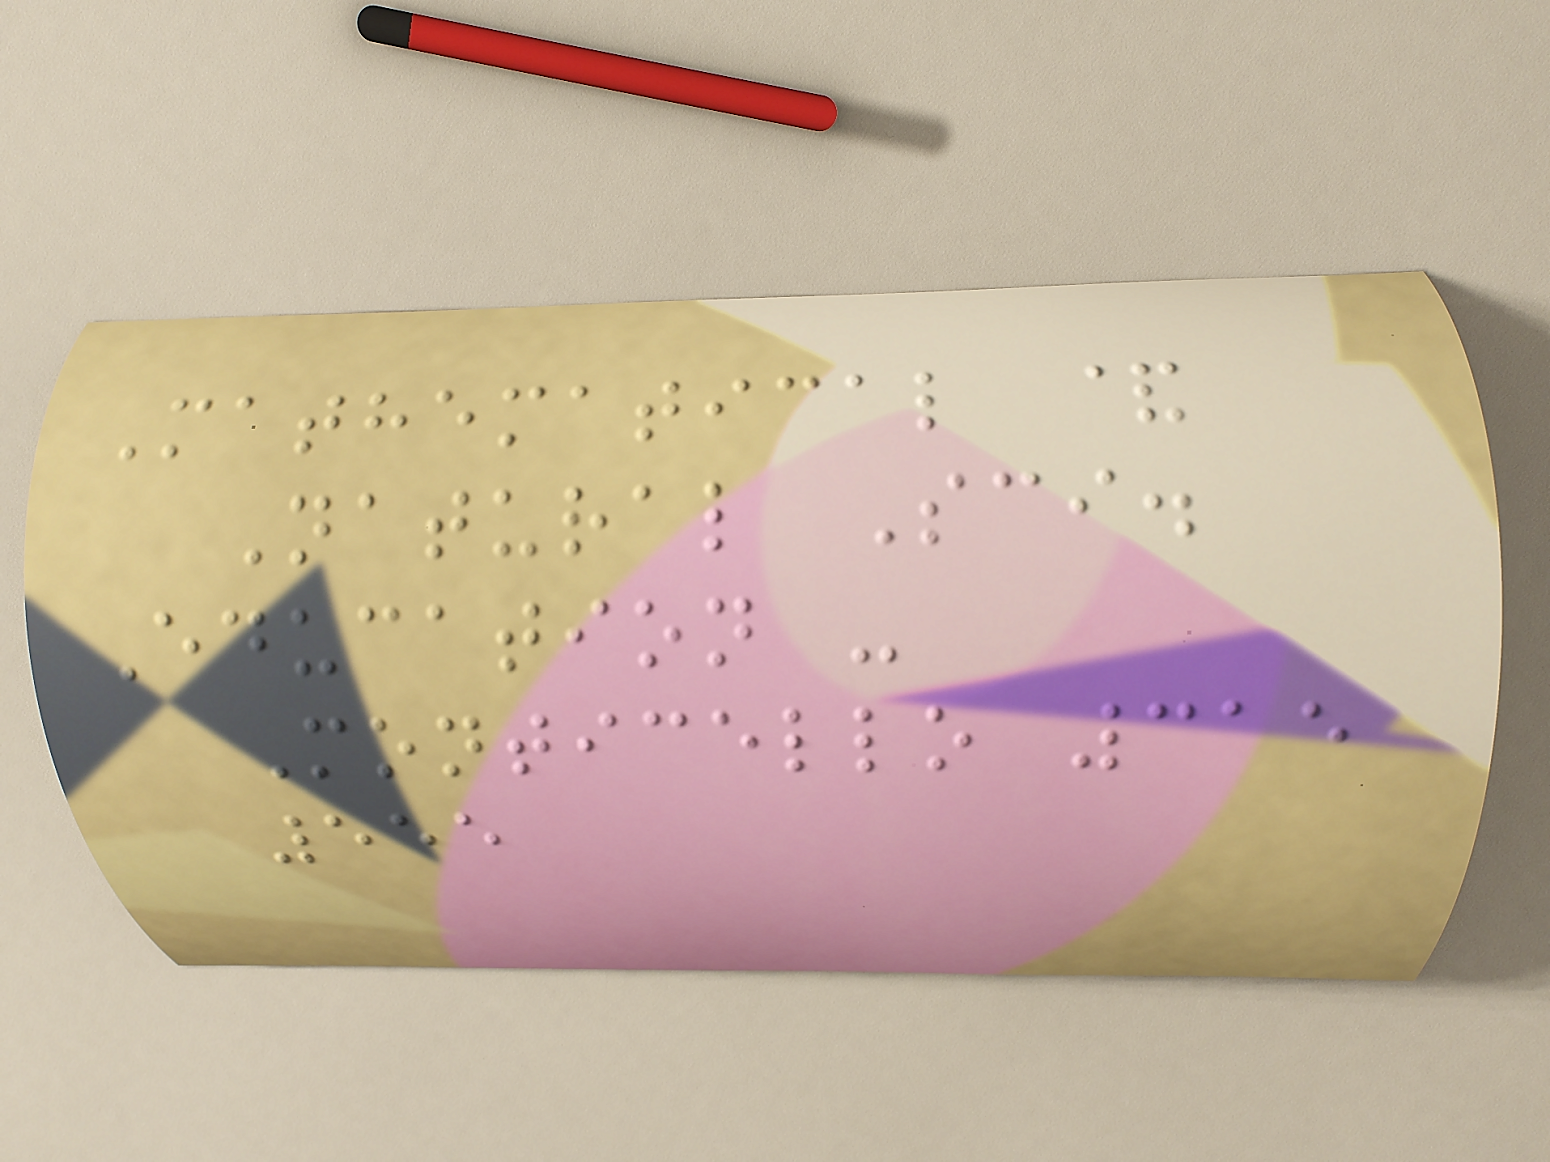Mathematical &
Natural Sci.
Education -
Monticello 315
555
